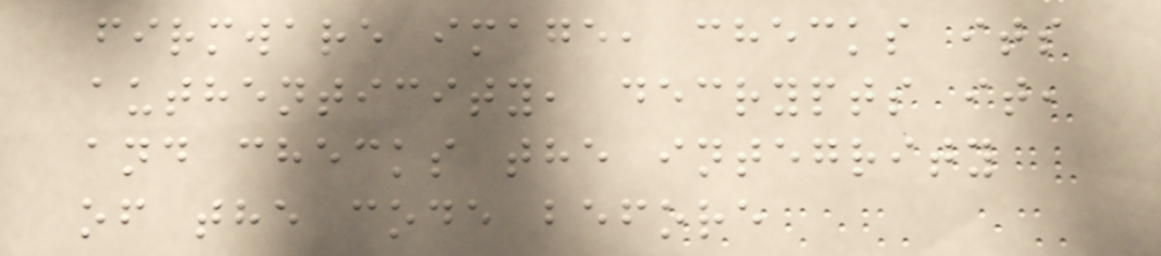firmware image, checks its
authenticity, decrypts it,
and checks the integrity
of the code before
